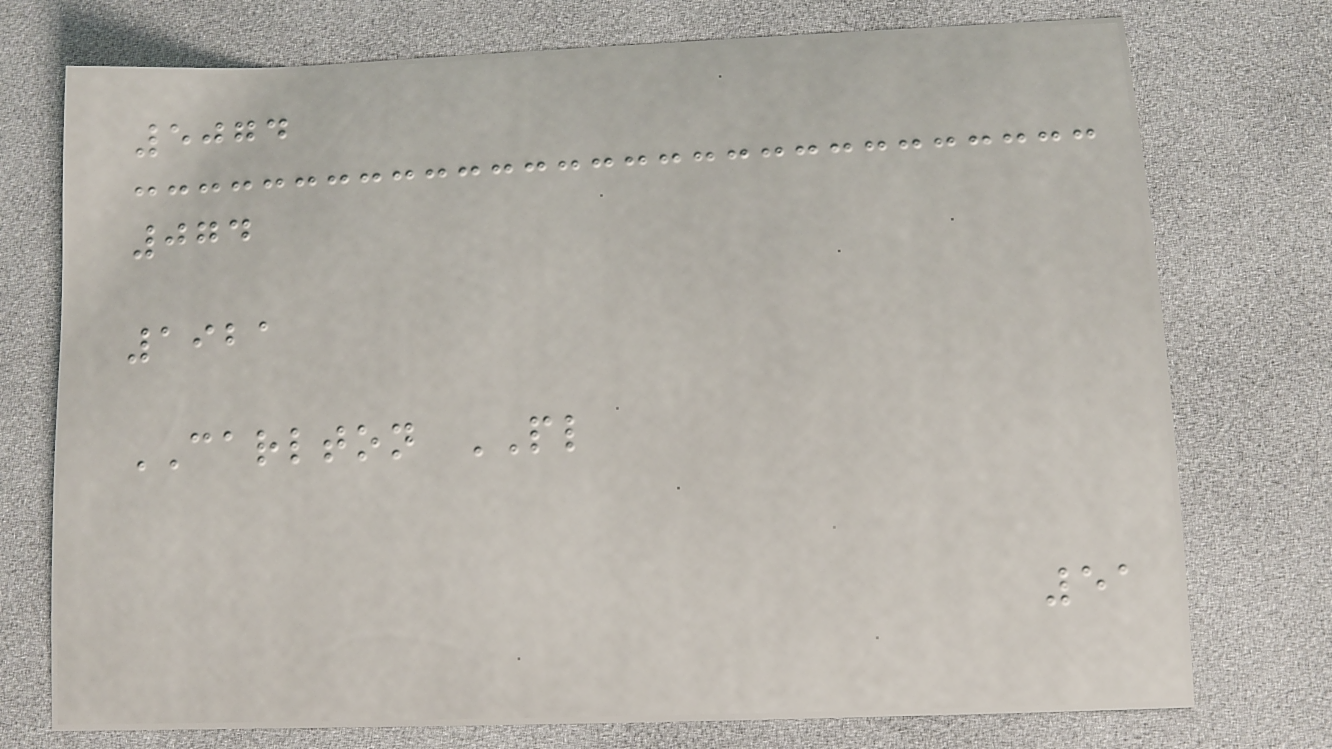5074
074
1921
CARLTON PL
51
